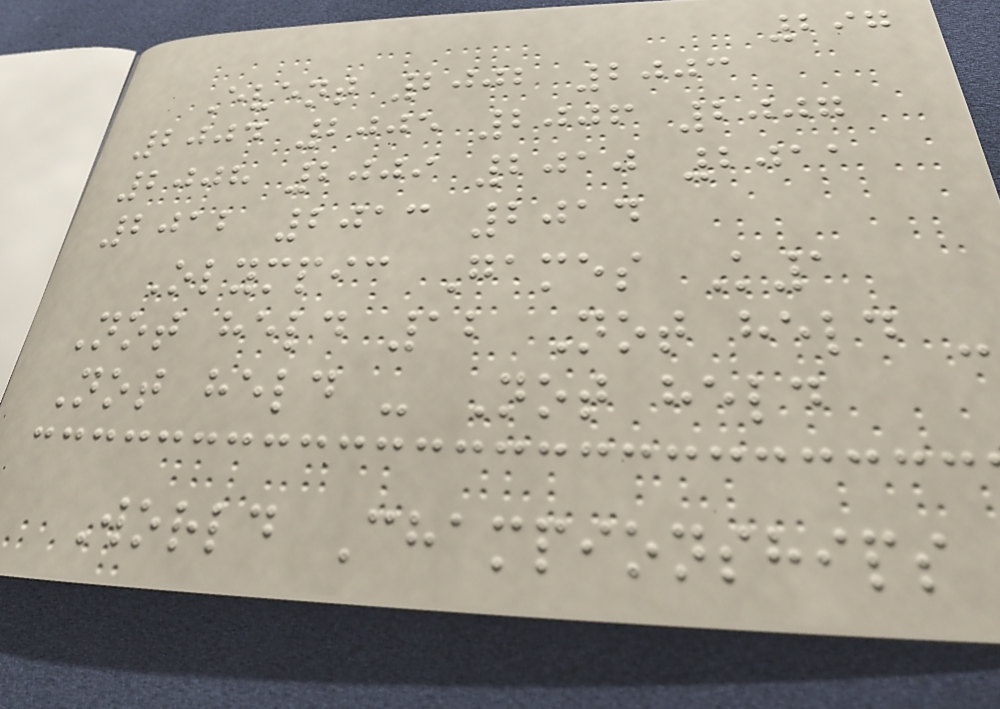297
Event 2002 2003
2004 2005 2006 2007
2008 2009 2010 2011
2012 2013 2014
Olympic Games K1
Not held 12 Not held -
Not held - Not held
World Championships
